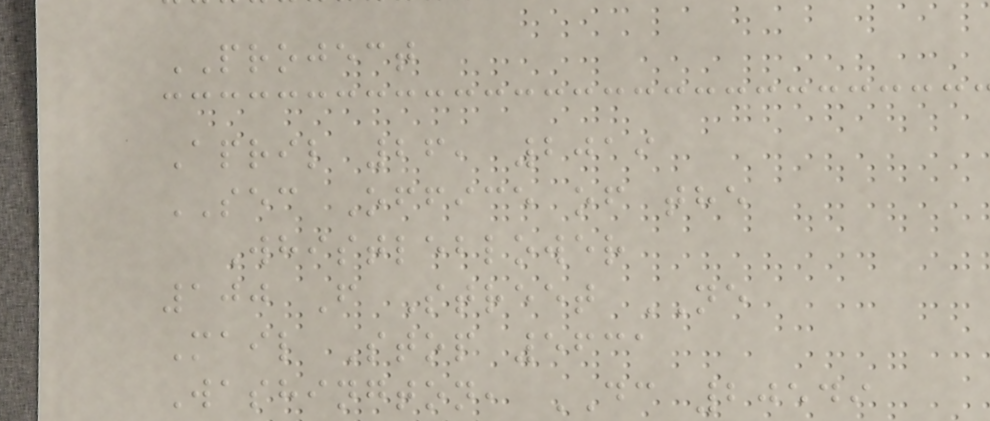PROJECT
April 26, 2019
SEC Office of the
Whistleblower
100 F Street NE
Mail Stop 5631
Washington, DC 20549
